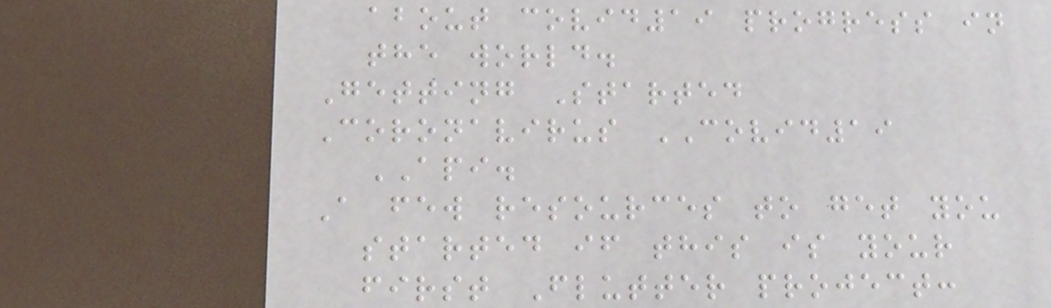about covid19 progress in
the world.
Getting Started
Coronavirus COVID19
API.
A few resources to get you
started if this is your
first Flutter project:
